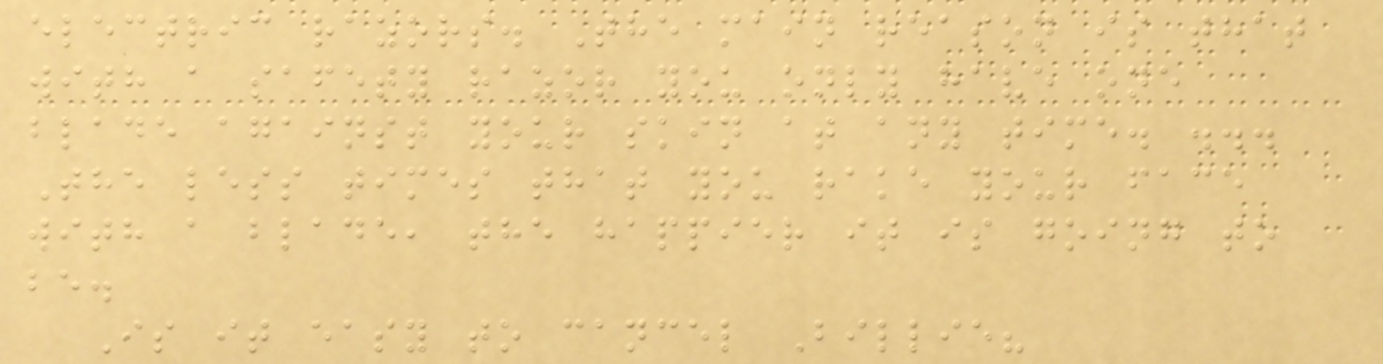electric razors. The main reason is that
with a safety razor you only have one
blade against your skin at any time. ...
The less times that you rake your face
with a blade, the happier it is going to
be.
Is it easy to cancel Billie?
